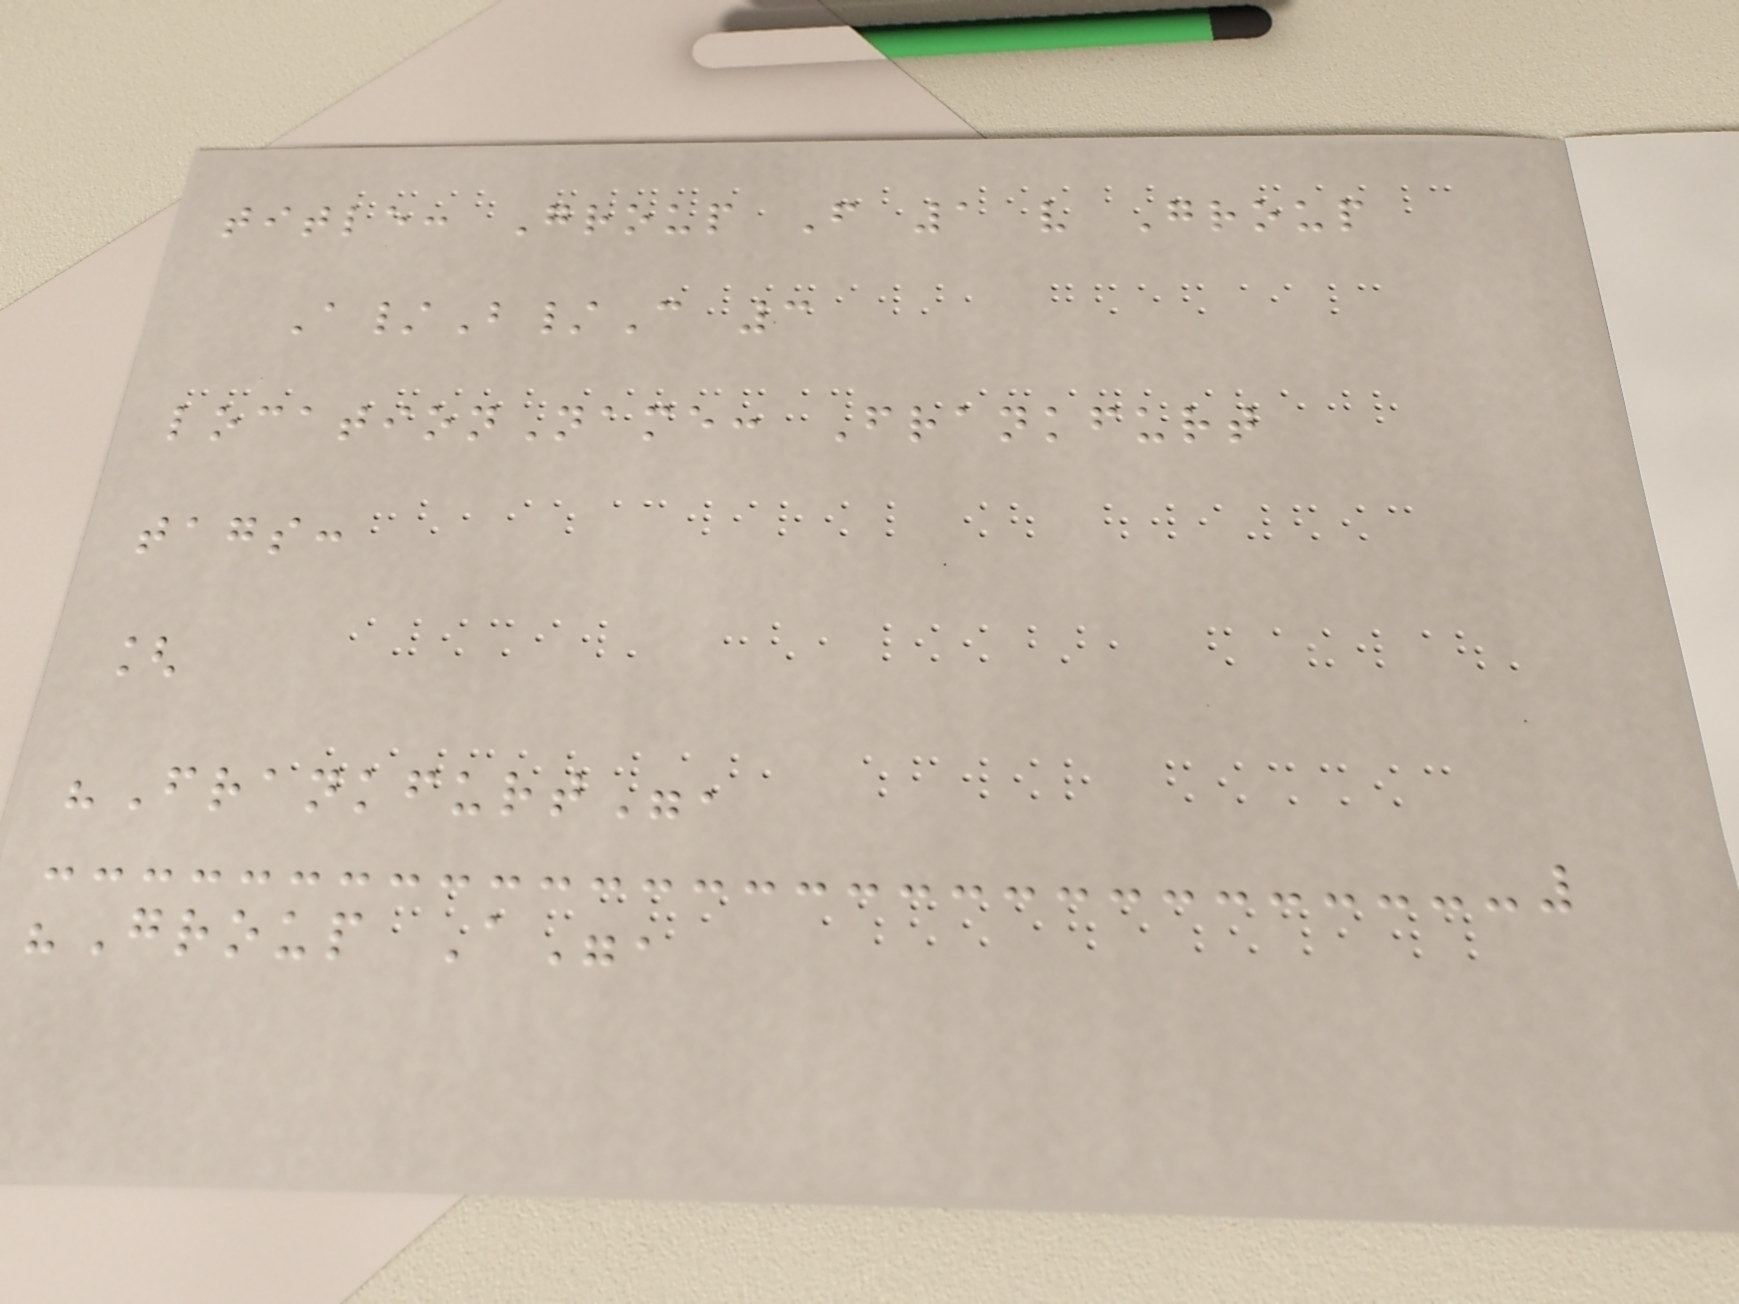title: Group F 1 v Group
A/B/C 3
locationName: Frankfurt
tags:
[
"Frankfurt",
"Group A",
